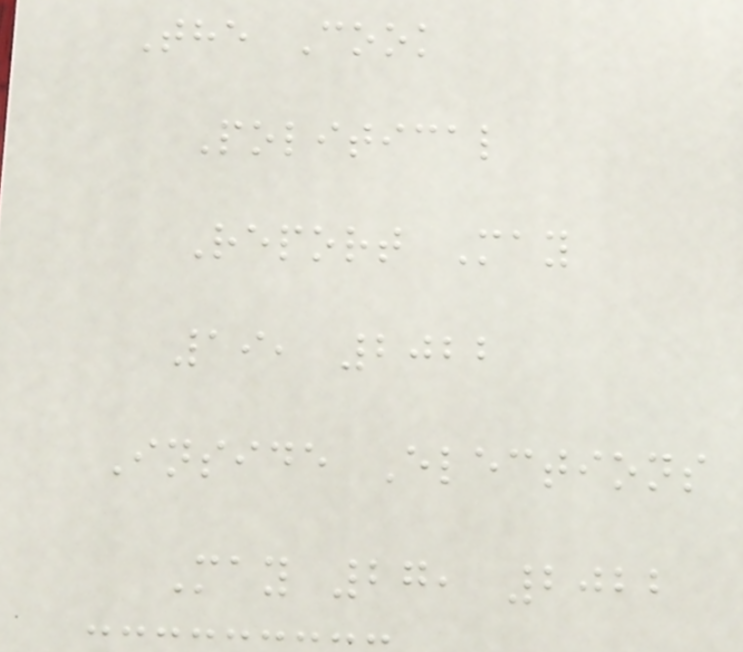The Cook
Political
Report May
19, 2022
Inside Elections
May 27, 2022
